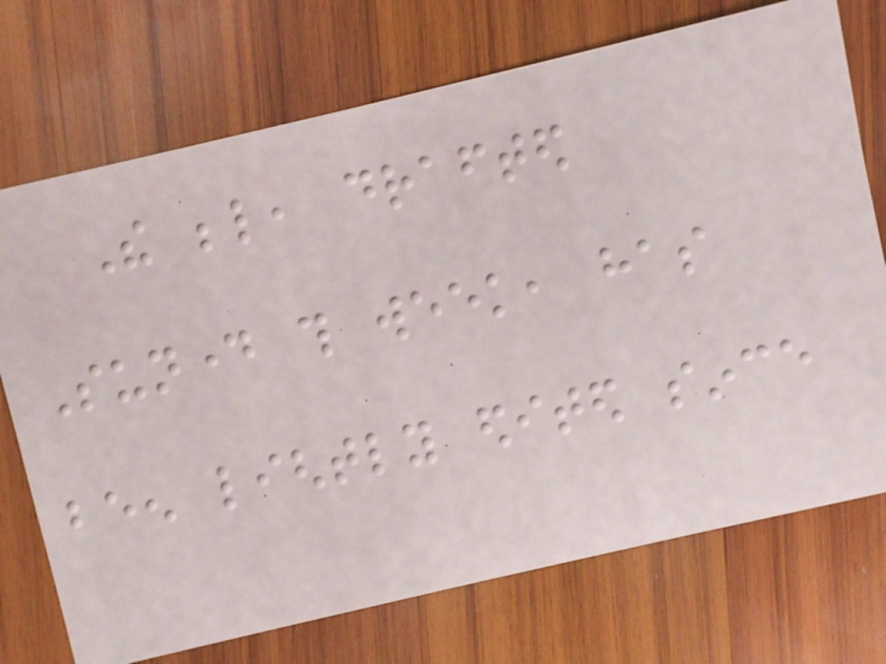The below, drafted
Sunday this week, has
been lightly edited since
